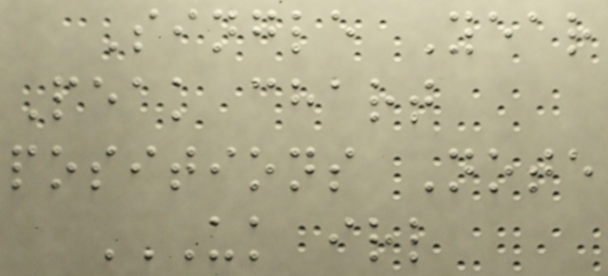Single Year
Peak chart
positions Note
UK IRL
